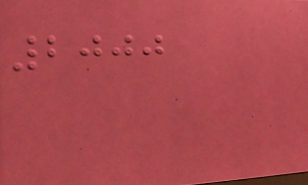2000
